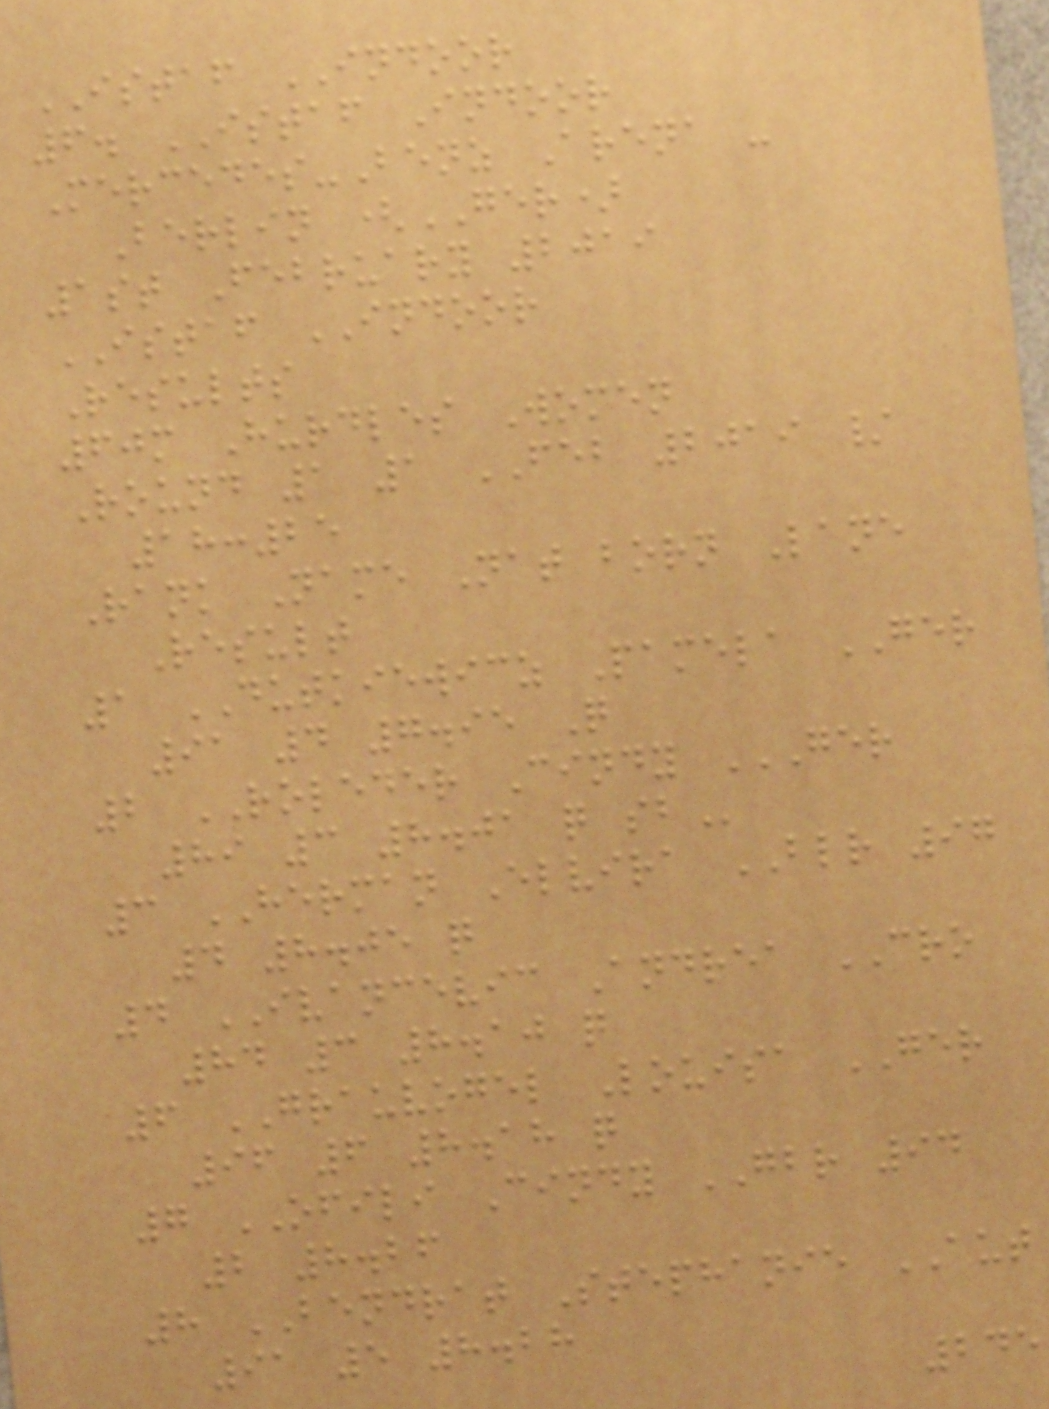ISTAF INDOOR
6. ISTAF Indoor
Mercedes-Benz Arena -
Berlin (GER)
1st February 2019
ISTAF INDOOR
Results
60m Hurdles Women
Round 1 1 FEB 2019 /
18:25
Rank Name Nat born Lane
Result
1 DUTKIEWICZ Pamela GER
91 4 7.95 Q
2 ROLEDER Cindy GER
89 3 8.01 Q SB
3 HERMAN Elvira BLR 97
4 8.05 q
4 IVANCEVIC Andrea CRO
84 3 8.10 q
6 GRAUVOGEL Louisa GER
96 6 8.18 q
7 OFILI Cindy GBR 94
2 8.26
8 BENDRAT Stephanie AUT
91 5 8.28
245
